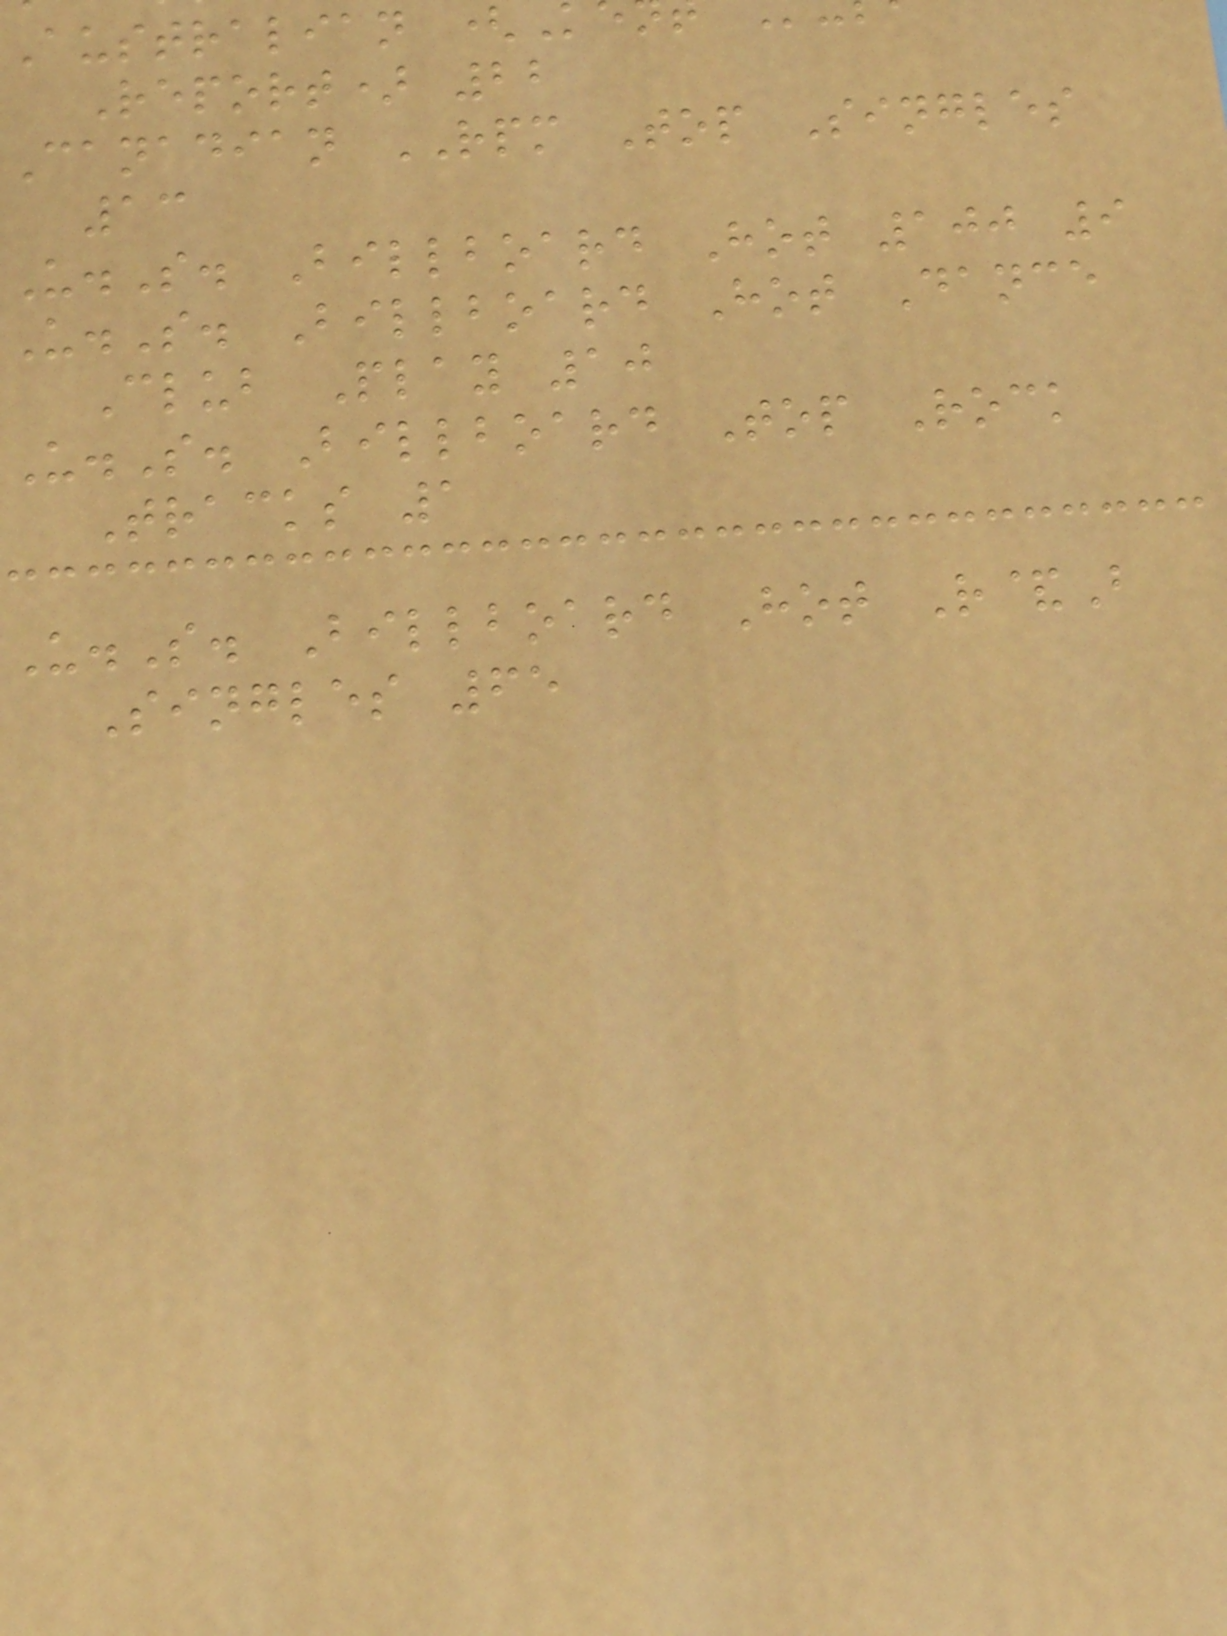Australian (
Report) 22
Canadian RPM Top Singles
13
U.S. Billboard Hot 100 9
U.S. Billboard Hot Dance
Club Play 10
U.S. Billboard Top Rock
Tracks 1
U.S. Billboard Hot R&B
Singles 65
